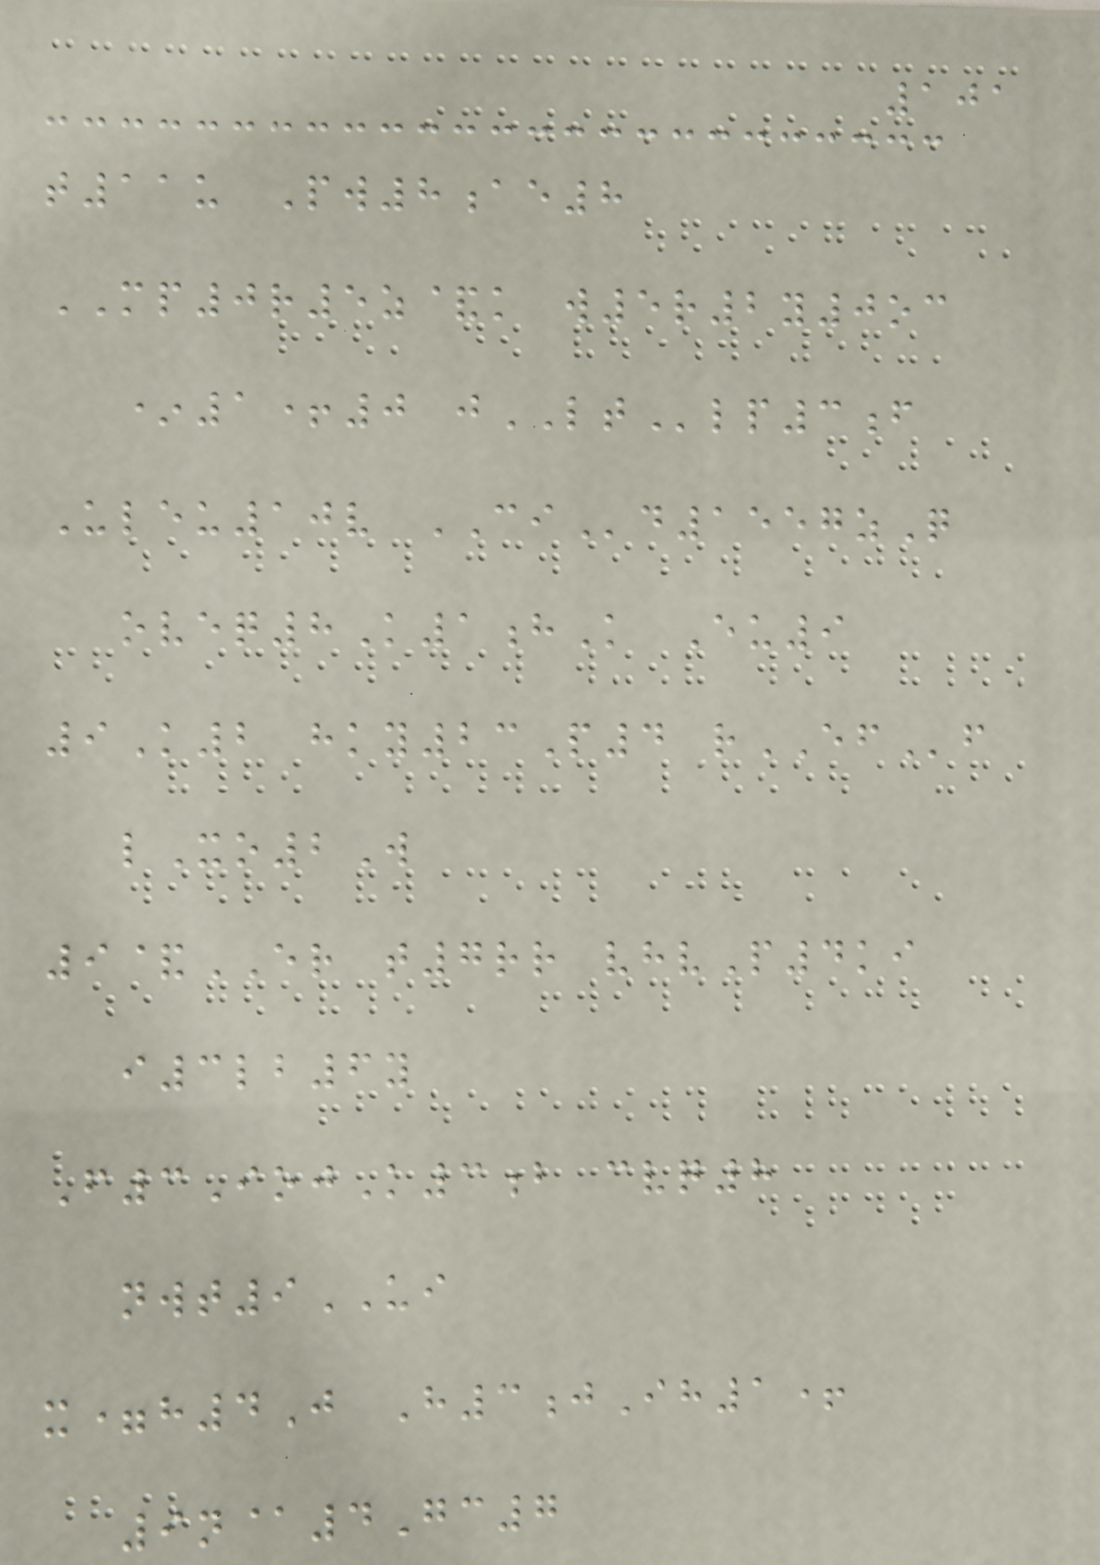101
t11u Pw8ae8
MP0r5z&k w5r2y0oc
*1+0 jLTlp3f
Uleu10v CId1557zQ
oveq8K1hK Eu9
9K2 hky23P4 rEFf
lXo2W
9&ER t7rr vhvP4ki
i3lb6y
F3IojK3b cvq8
nwt9UI
x=h4J H3jIh1+
9n@4Gc7
